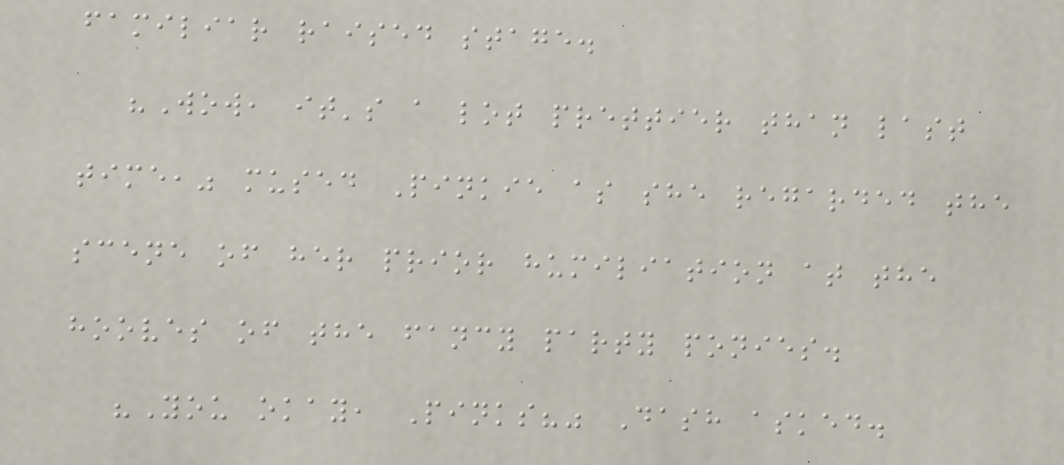familiar raised stage.
"Wow, it's a lot prettier than last
time," mused Pinkie as she regarded the
scene of her prior humiliation at the
hooves of the fancy party ponies.
"You okay, Pinks?" Dash asked.
